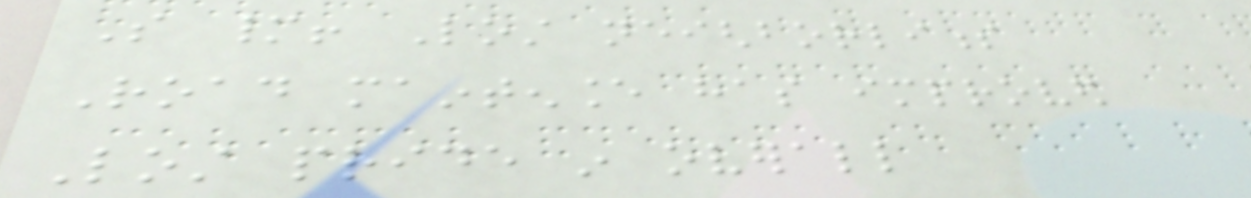So many! Lost neighborliness
Road maintenance has improved
Lost pride in overall
